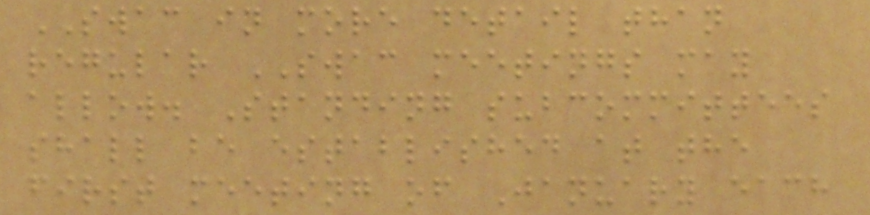SWAC in more detail than
regular SWAC meetings may
allow. Standing subcommittees
shall be established at the
first meeting of January each
